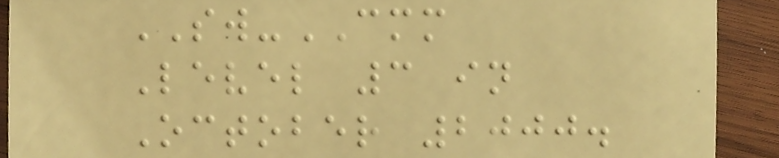SW-CMM
Level 3 in
October 2000.
